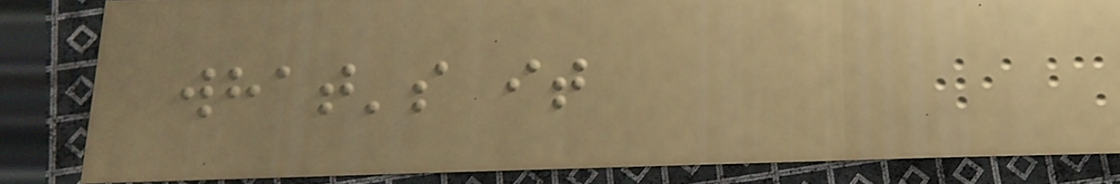what's it
